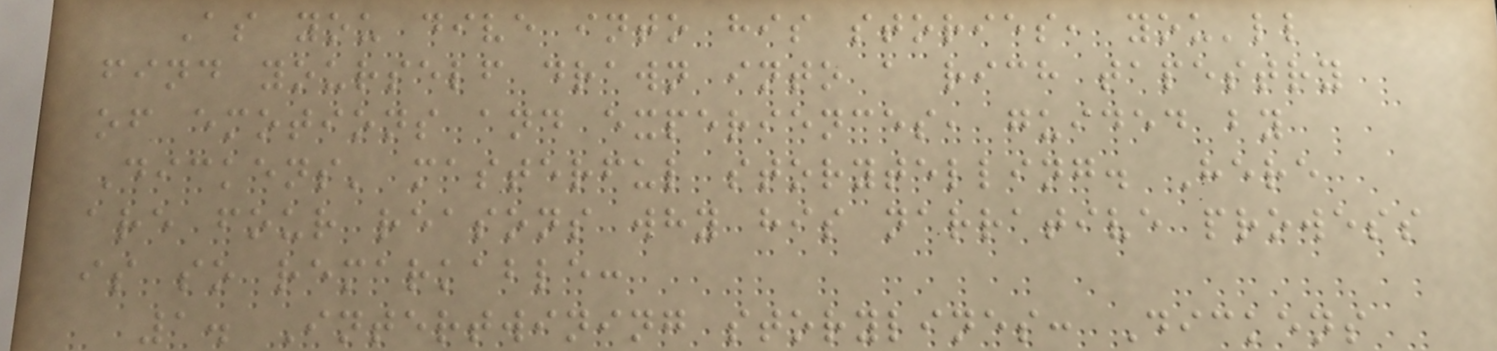As you dive into his stories, you'll
find yourself drawn into a rich tapestry
of emotions and experiences, guided by
Dickens' masterful storytelling. Here
are four reasons why his narrative prowess
is so remarkable:
1. Intertwining storylines: Dickens
